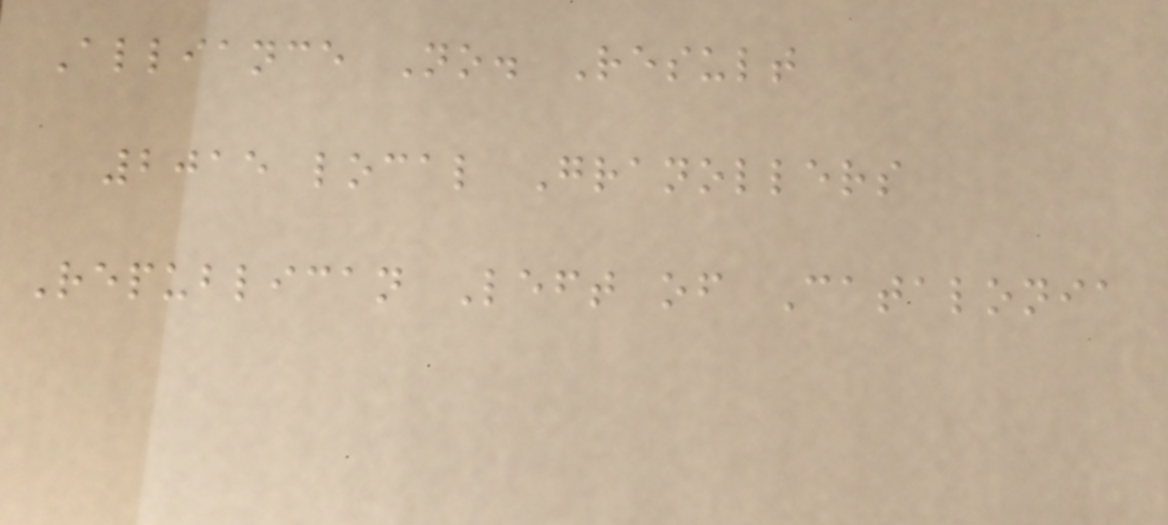Alliance No. Result
2015 local Granollers
Republican Left of Catalonia
